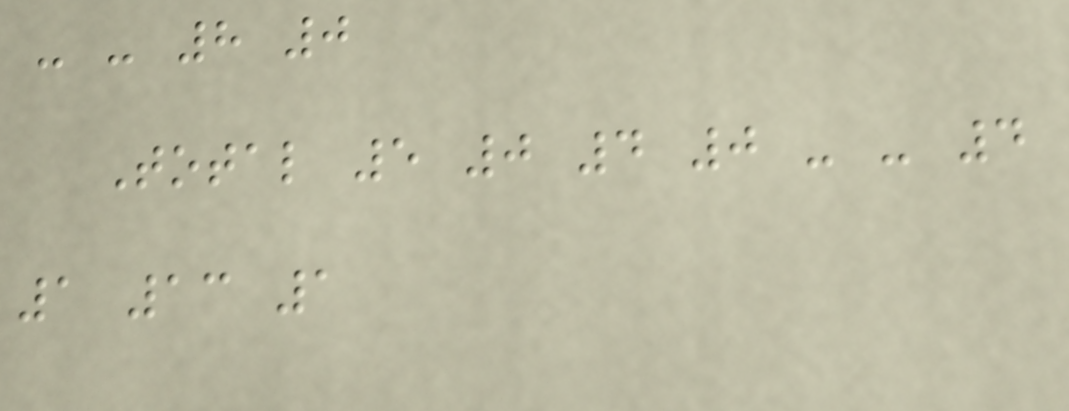- - 8 0
Total 5 0 4 0 - - 4
1 13 1
